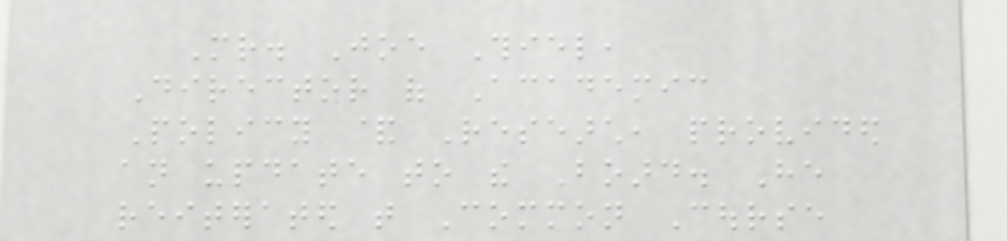Mr. Joe Thiel,
Director of Academic
Policy & Research, provided
an update to the Board. He
reiterated that Common Course
